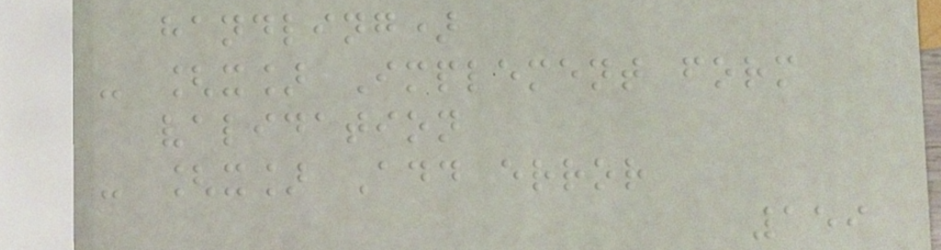handling)
- [x] Implement form
validation
- [x] Add error
159
